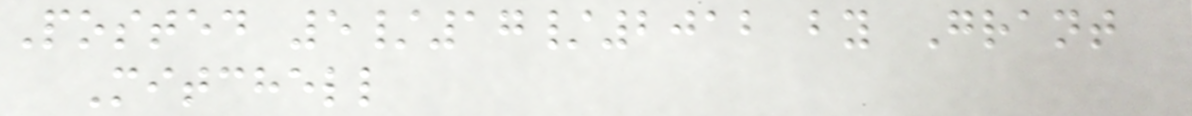Posted 5/17/2012 by Grant
Mitchell
